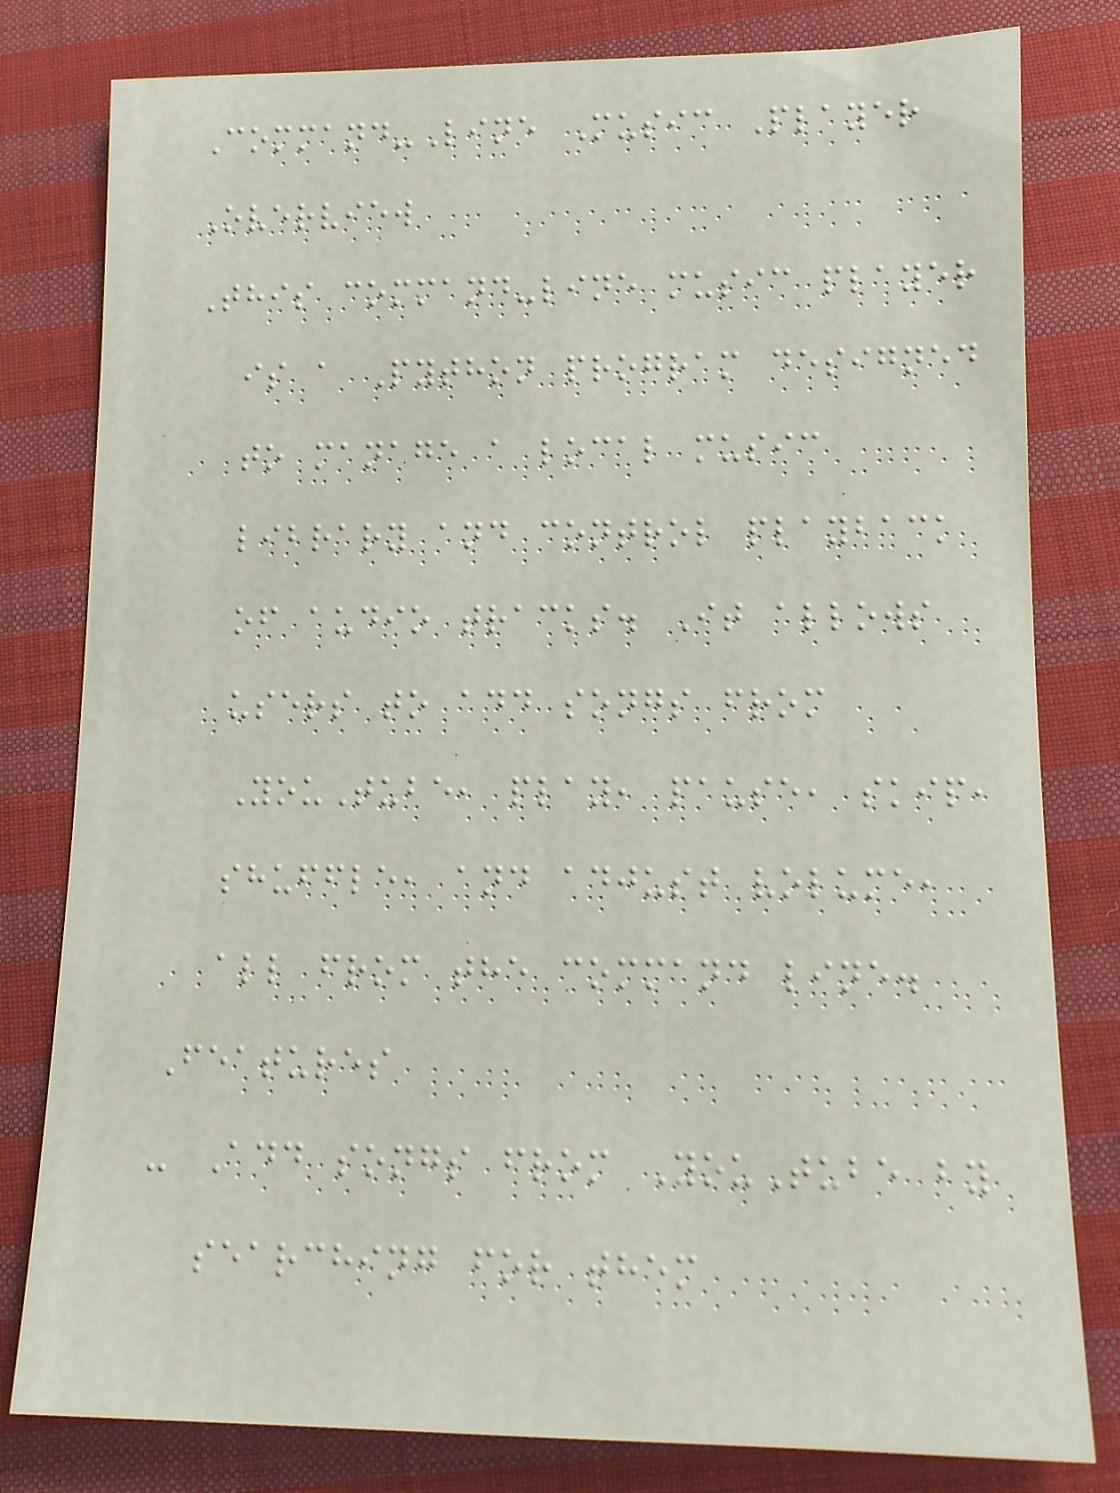Command-Line Music Player
Overview
This command-line music player
is a Python program designed
to manage a local music
library and control playback
of audio tracks. It allows
users to add songs from
YouTube, play, pause, skip,
shuffle, and adjust volume,
all from the command line.
Features
- Add songs from YouTube by
searching for them
